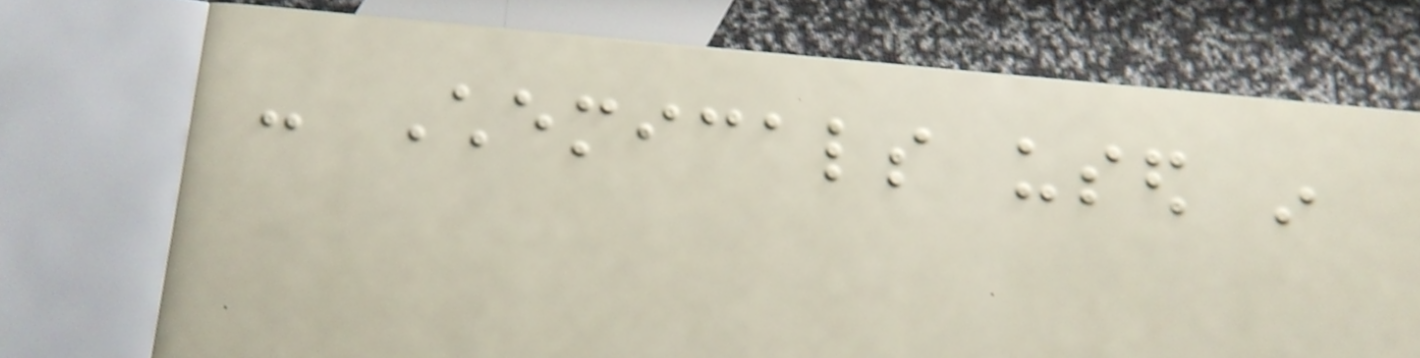- Chemicals used in
